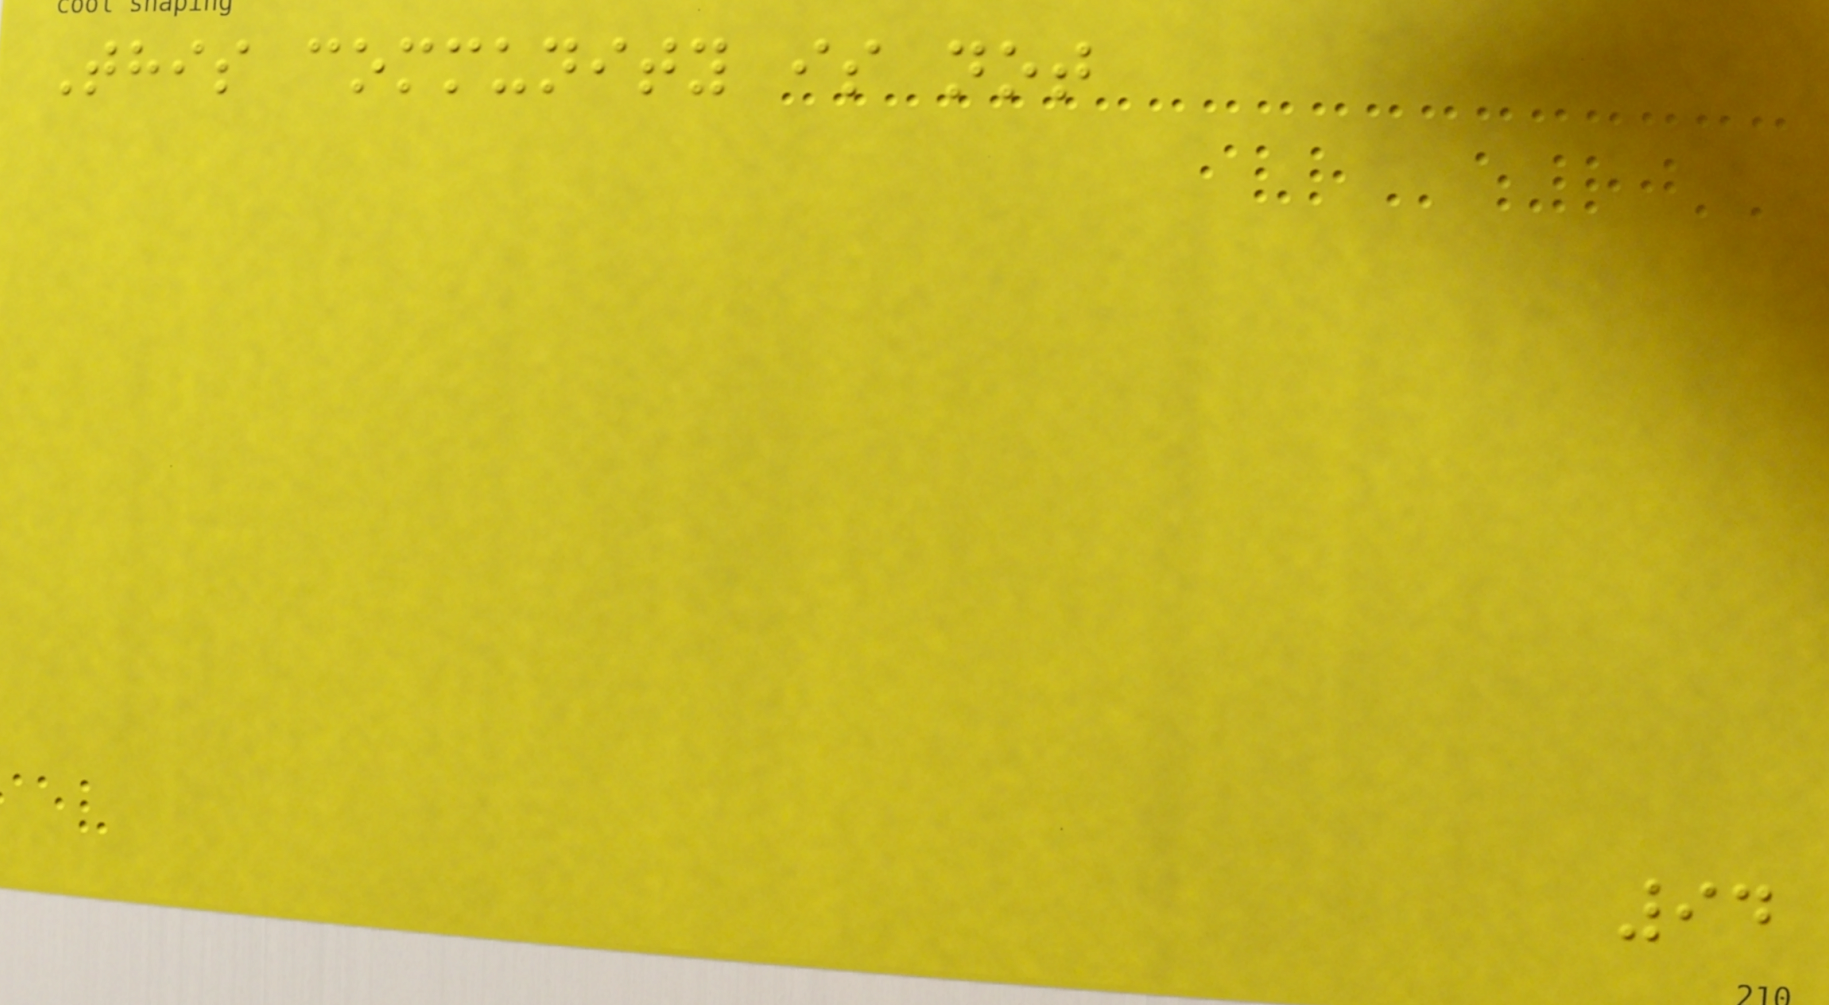This community is not
94
